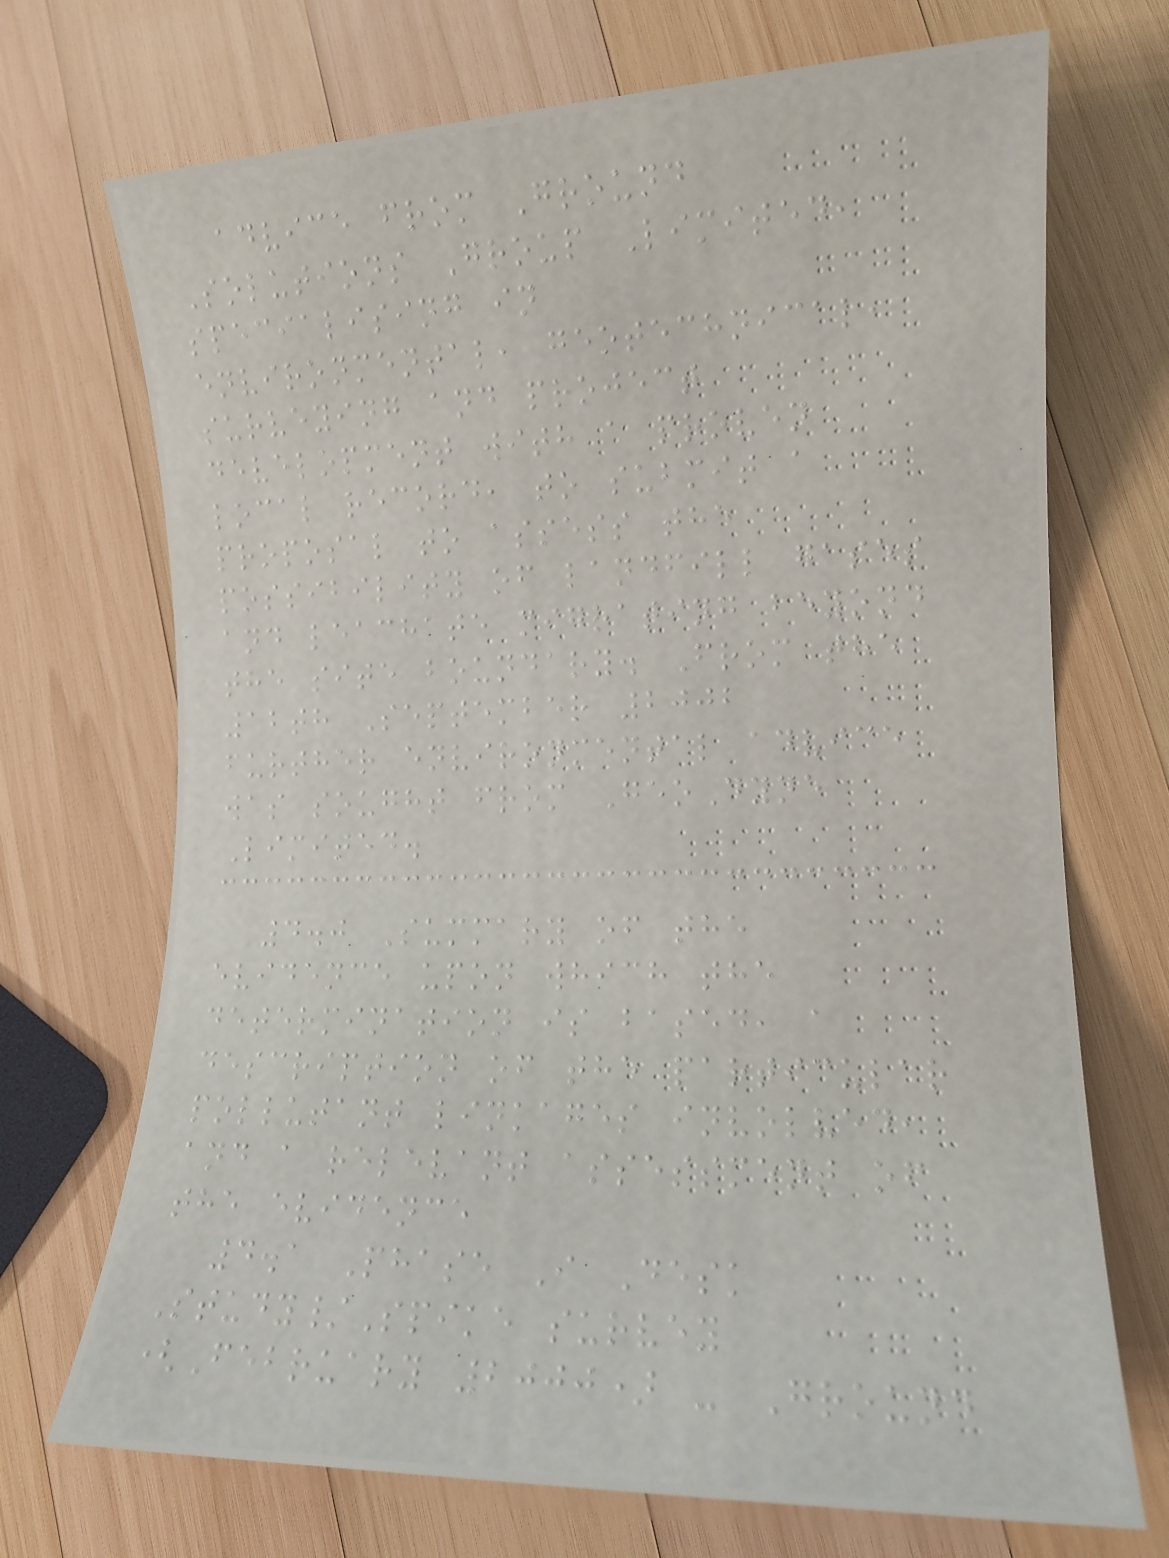advice from Ground
Solutions Group Limited,
specialising in
environmental, geotechnical,
surveying and project
development with a proven
local record, to submit a
proposal to assess the
possibility of landfill gases
and leachate migrating beyond
the site boundary. From the
12th September 2002
further environmental advice
was sought from GeoDyne
Limited.
4.0 Summary of the
evidence upon which the
determination is based, a
description of the particular
pollutant linkages involved,
and a relevant assessment of
the evidence
4.1 Phase I Desk
Study/Spike survey
(February 2000) - Ground
